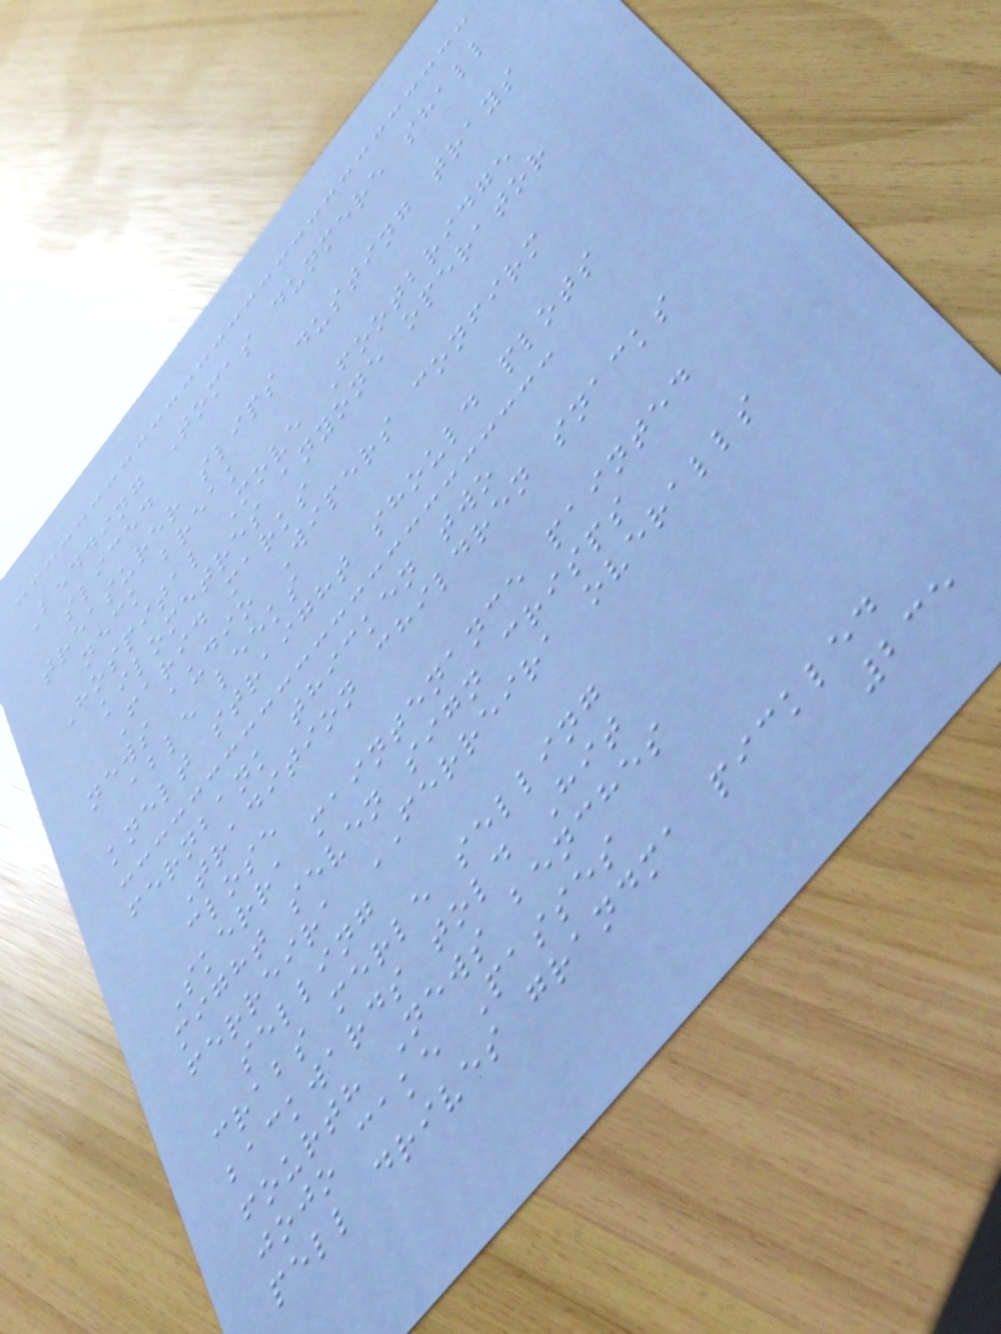Bedding Tomas dunmere shall
sliced
treasurer slips dusting trays
neck break
Hospital Move Footbridge
kilometres anyone operator
Farid marks
news audio Wipers confirm
able leeks
knelt straight should plots
fernbank thicken two
Tradition children snacks
close
Skerra maintenance painted
might seven sign crisps
ferreira FERREIRA overalls
selling
crabs merle selling
backwards told Hit
fourth News benches
jojo cake Passes
pell drives grandma pickled
235
